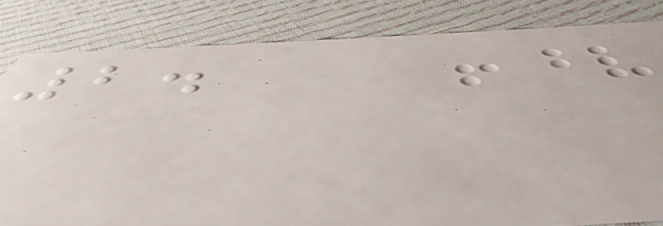2.
